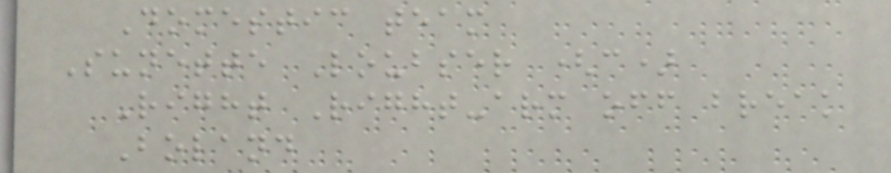Domestic team
Sunette Loubser (c)
Right Right-arm off break
Boland
